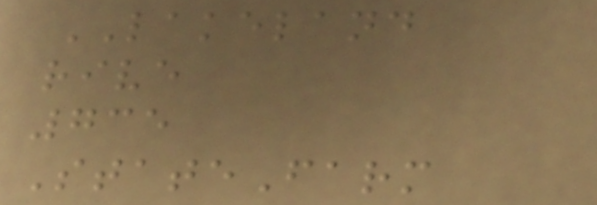LAKELAND
rive
735
StateFarm
